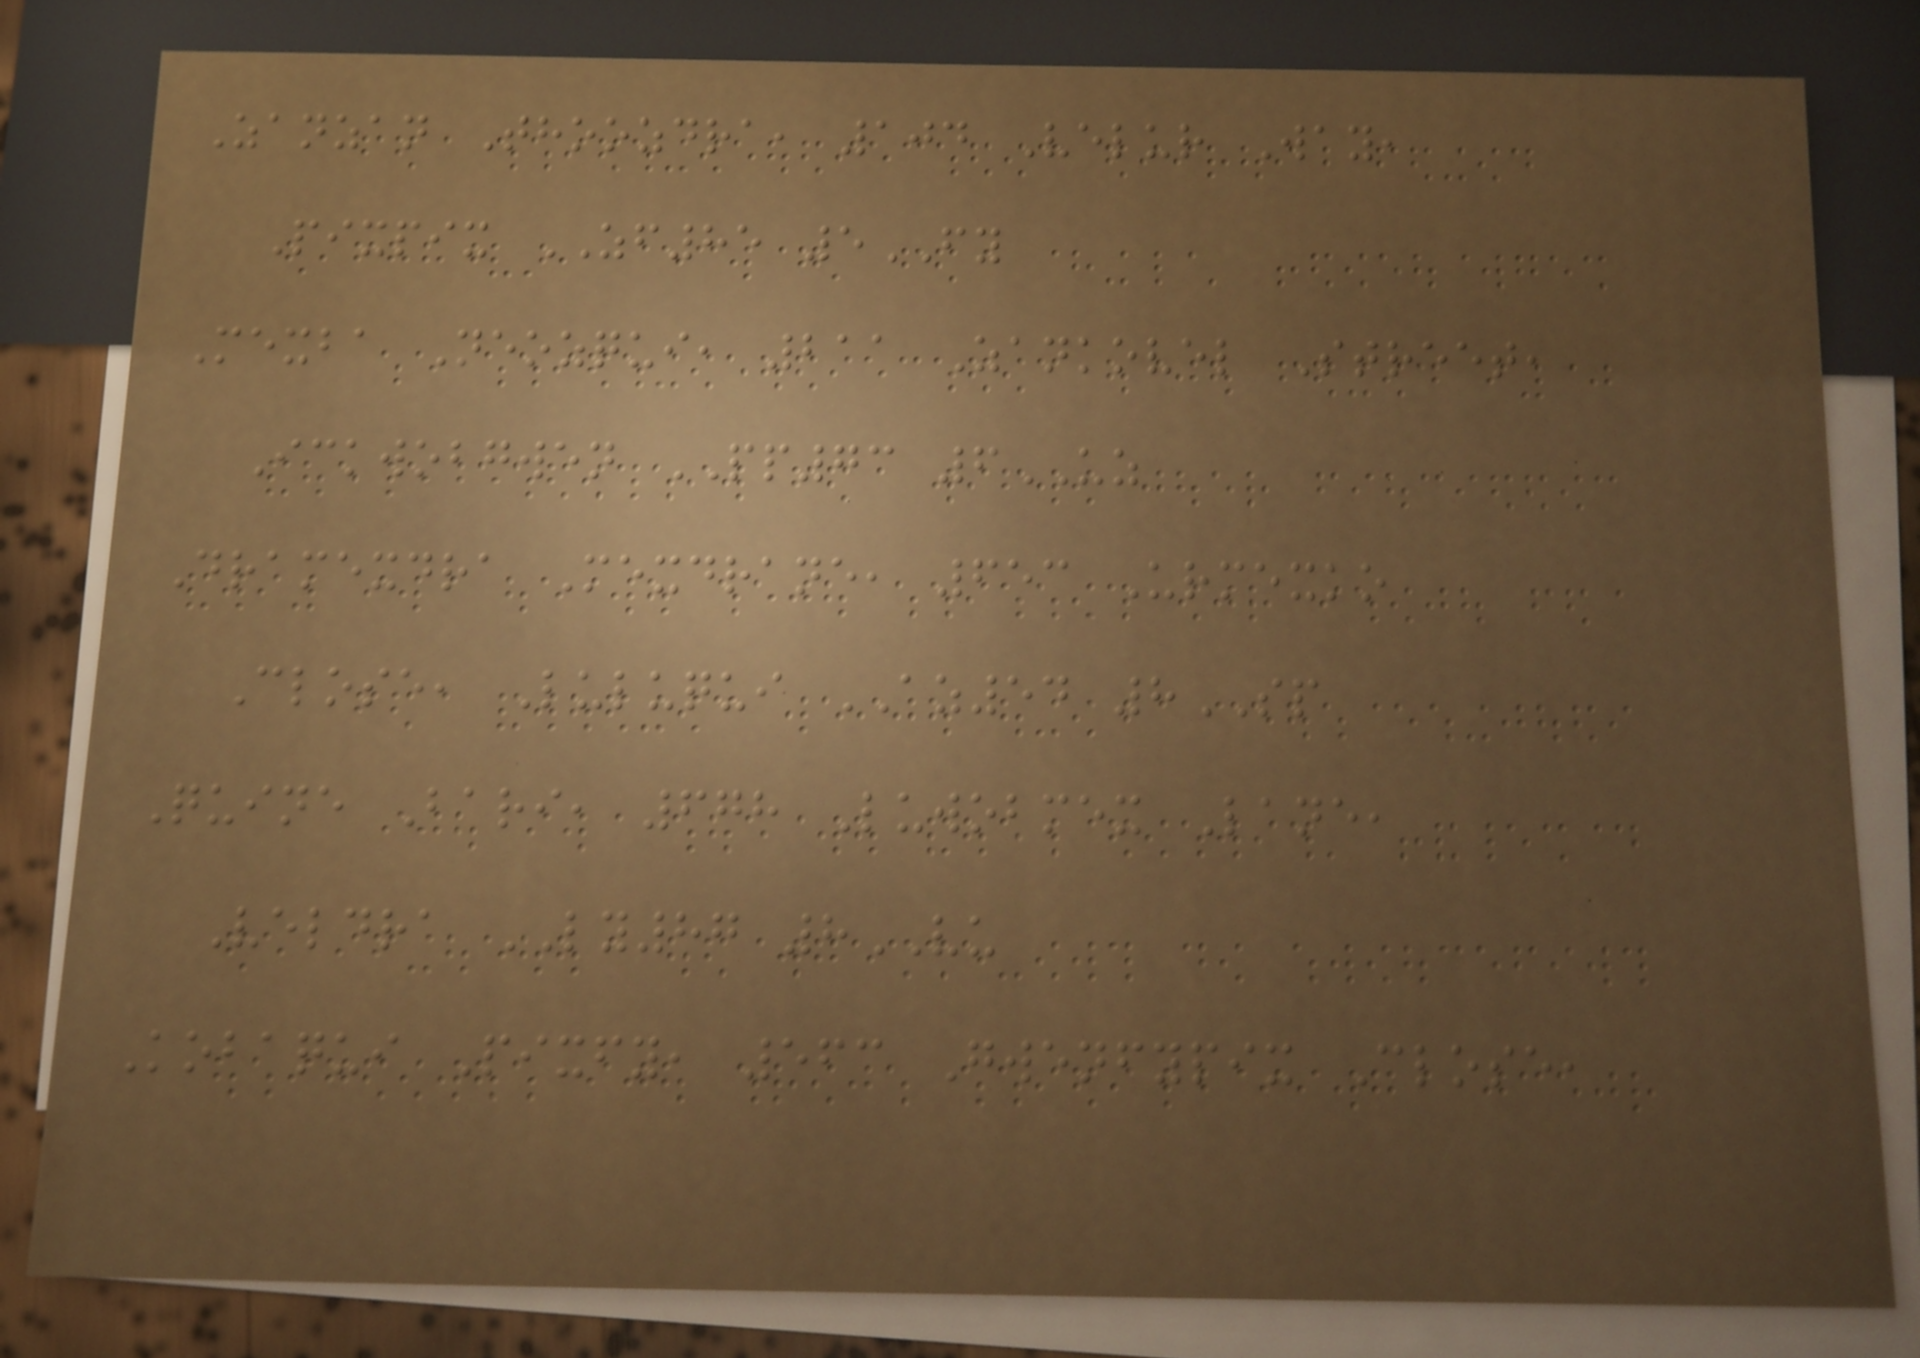Zanzan Thoozdra, 104 Velur Way,
Pixpix ZF85 5FY
Mexba Neozqui, 211 Zankovel Street,
Ickwobgwen PP73 6UZ
Dramexdra Mexdrane, 653 Urmexko
Close, Luluqui AZ54 8SP
Quine Bari, 678 Luwobmex Lane,
Veldra LY87 8VU
Kobaqui Pixfy, 563 Gwenfypix Close,
